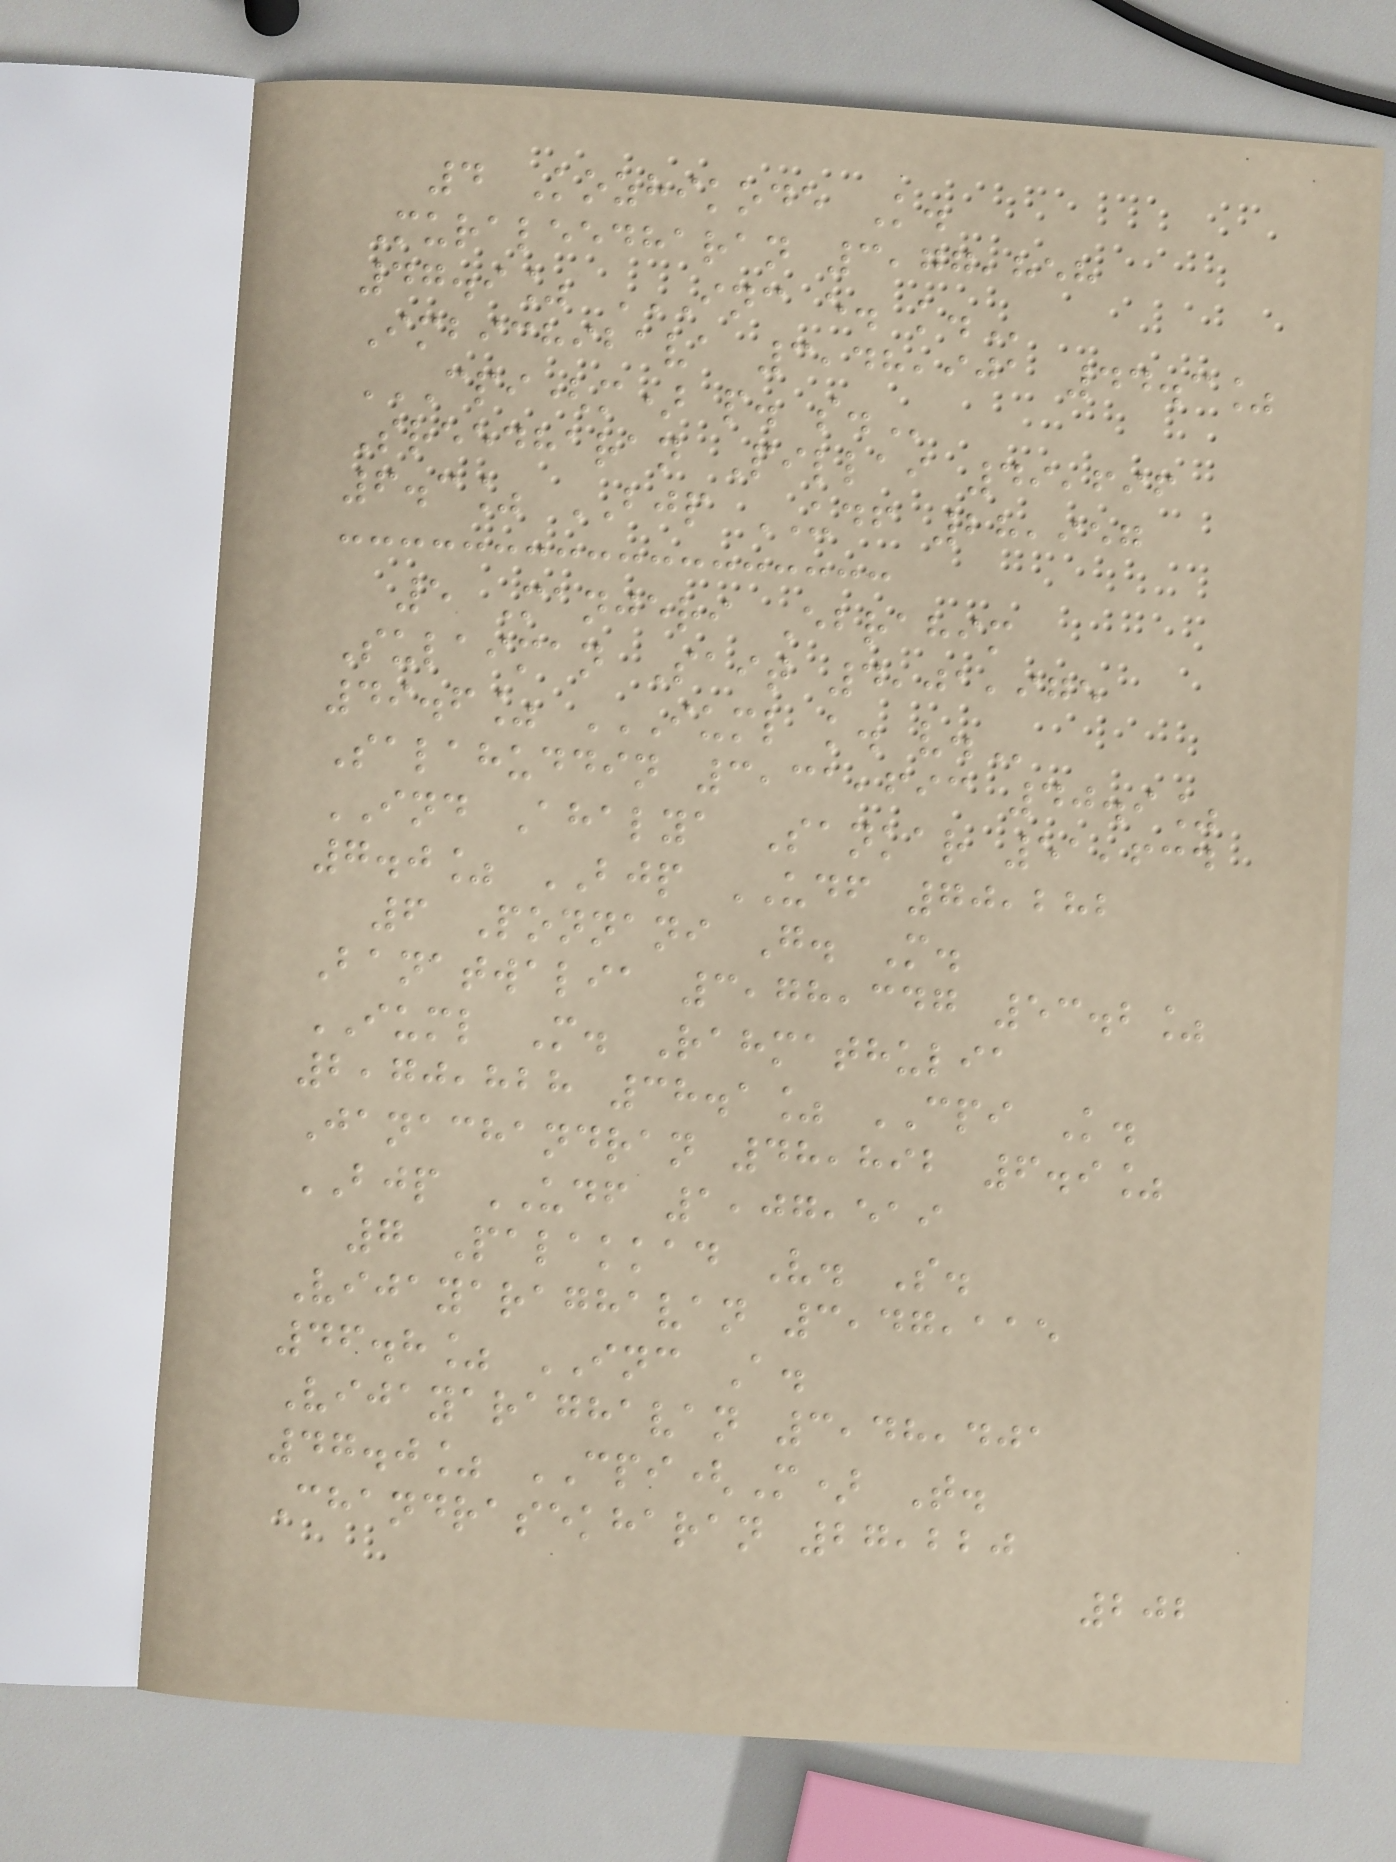4 Kozhikode K.
Muraleedharan 3,77,858
47.9% INC E. K.
Imbichibava 3,48,901 44.3%
CPI(M) P. S.
Sreedharan Pillai 49,696
6.3% BJP UDF 28,957
5 Manjeri Ebrahim
Sulaiman Sait 4,01,975
49.6% IUML K. V.
Salahuddin 3,31,693 40.9%
IND Ahalya Sankar 51,634
7.0% BJP UDF 70,282
6 Ponnani G. M.
Banatwalia 3,78,347 53.2%
IUML M. Rahmathulia
2,70,828 38.1% CPI K.
Janachandran 48,892 6.9%
BJP UDF 1,07,519
7 Palakkad V. S.
Vijayaraghavan 3,47,115
46.8% INC A.
Vijayaraghavan 3,48,401
47.0% CPI(M) T.
Chandrasekharan 27,220
202
